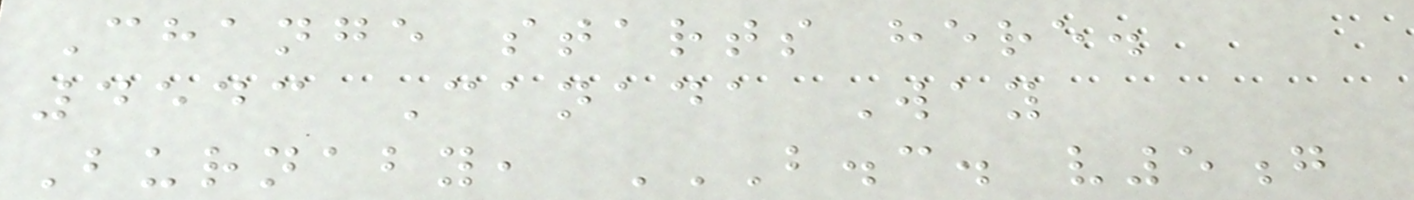Change starts here.
4543 Canada Way
Burnaby, B.C. V5G
